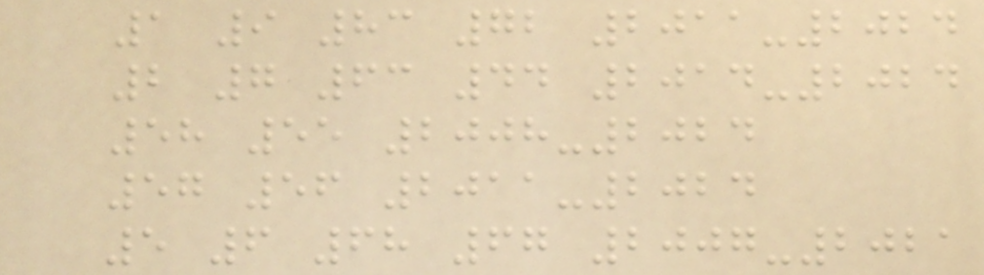1 9 83 72 2011-2024
2 7 63 44 2014-2024
58 55 2008-2024
57 56 2011-2024
5 6 68 67 2007-2021
